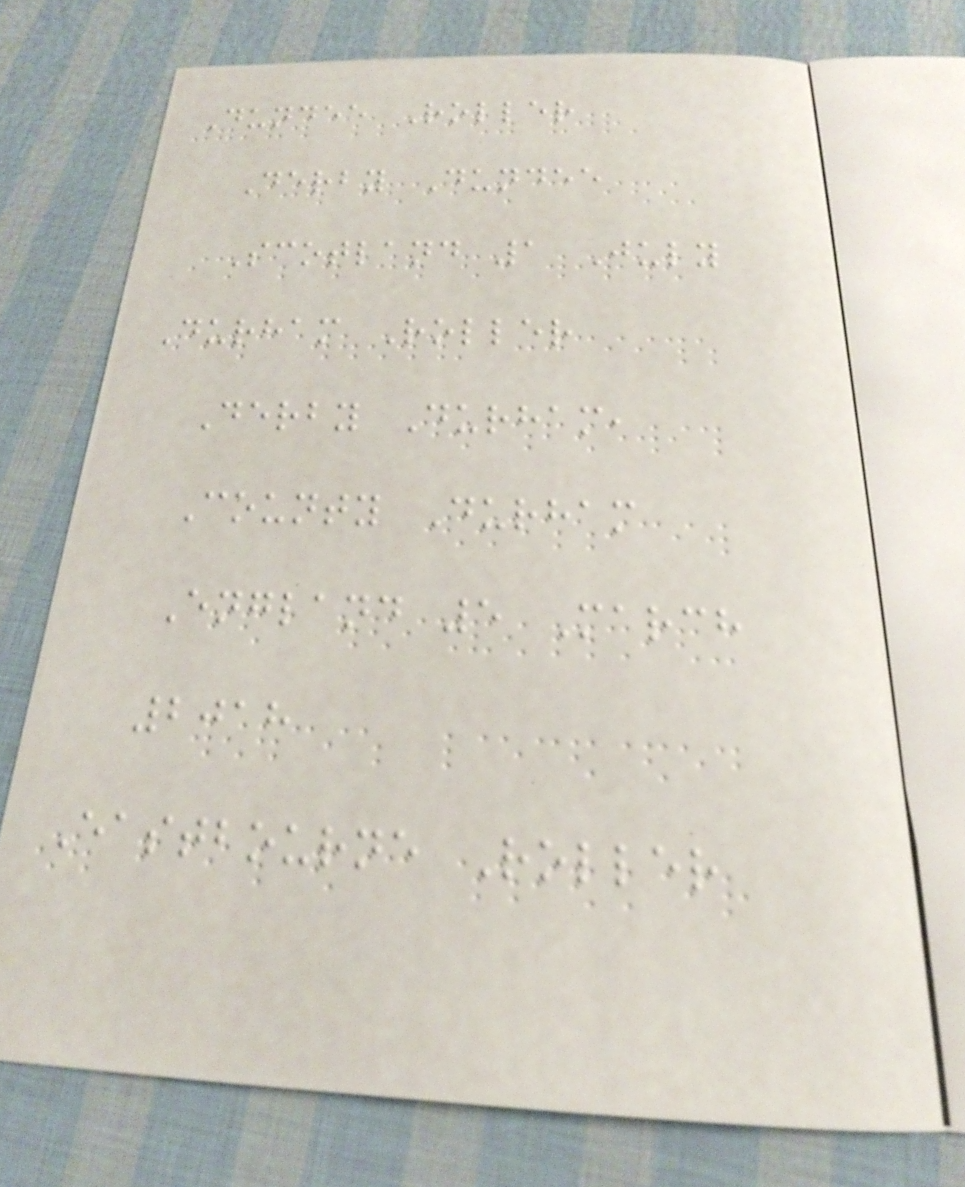Dundee Roller
Derby Dundee
Scotland 1 July
Durham Roller
Derby Durham,
County Durham
England 5 March
2018
Eastbourne Roller
